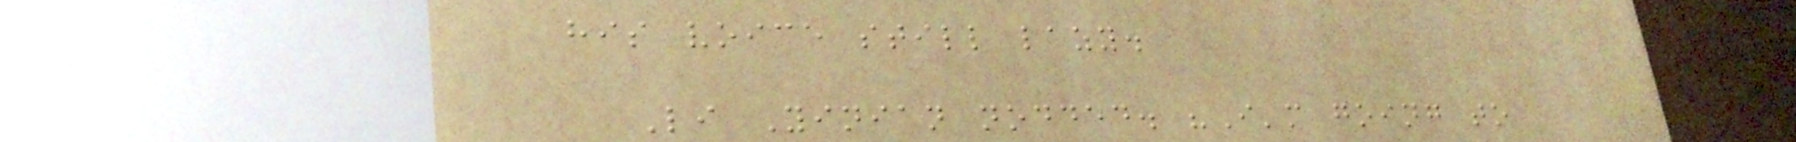his voice still lazy.
Li Yinian nodded. "I'm going to
